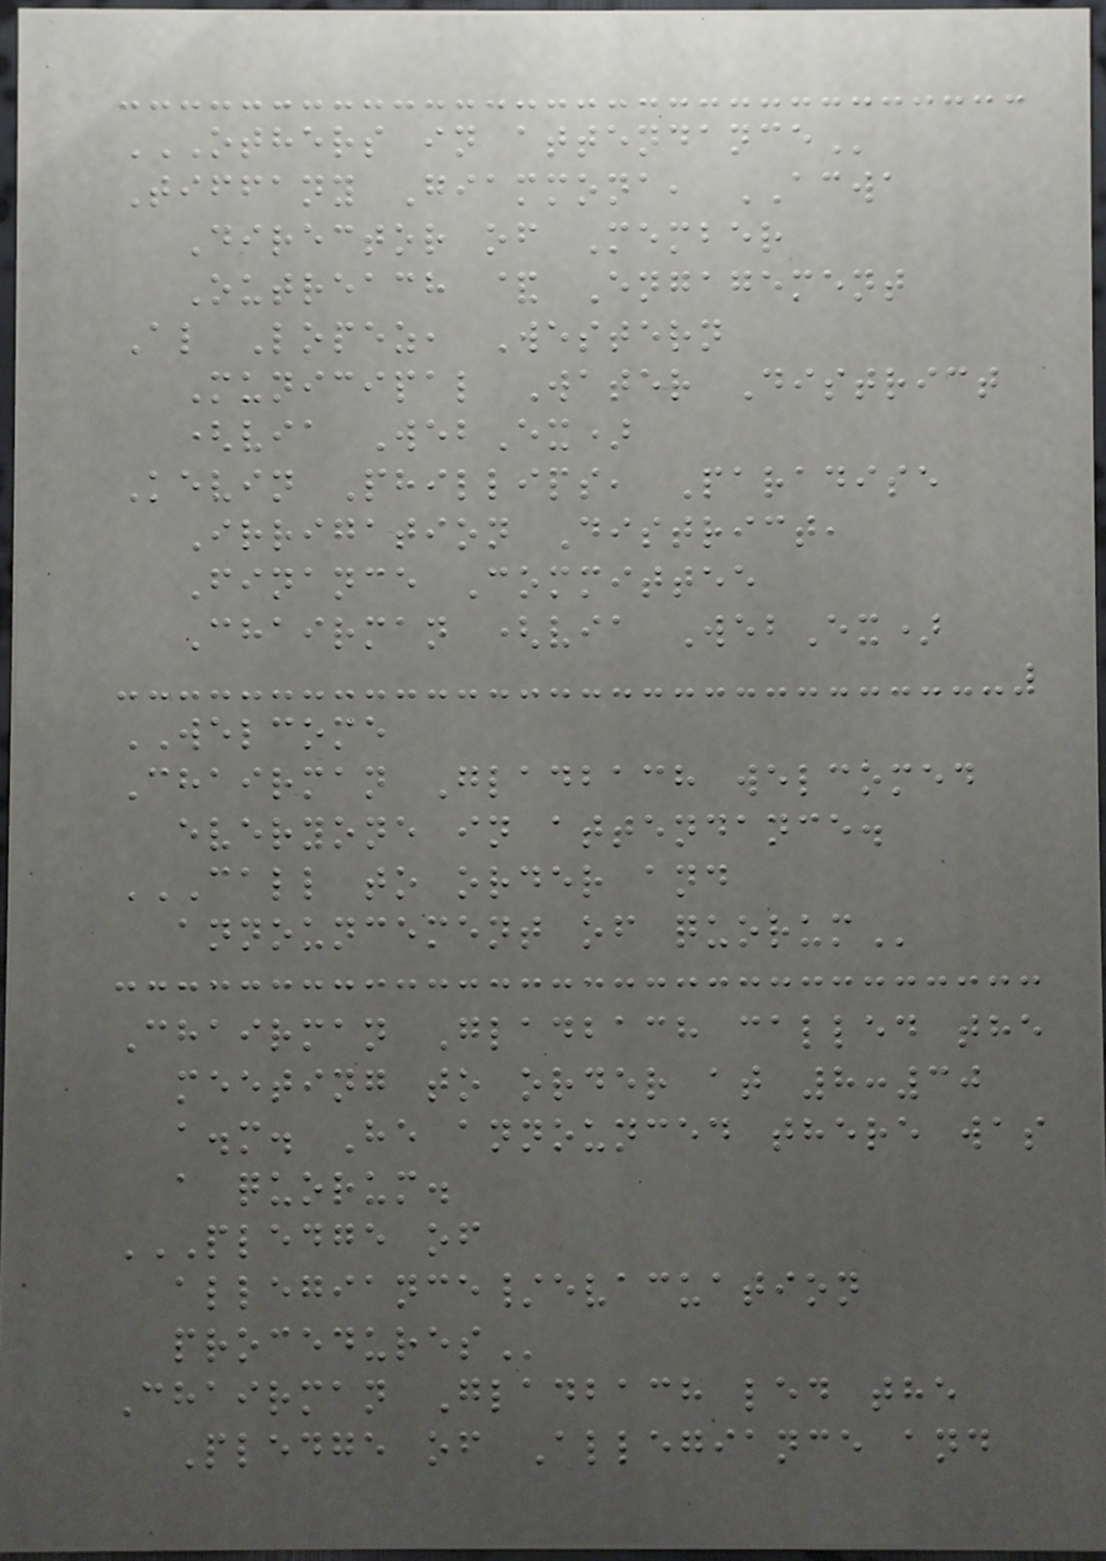OTHERS IN ATTENDANCE
Tiffany Giammona, ACWA
Director of Member
Outreach & Engagement
Al Lopez, Western
Municipal Water District
(via WebEx)
Kevin Phillips, Paradise
Irrigation District,
Finance Committee
Chairman (via WebEx)
WELCOME
Chairman Gladbach welcomed
everyone in attendance.
CALL TO ORDER AND
ANNOUNCEMENT OF QUORUM
Chairman Gladbach called the
meeting to order at 8:30
a.m. He announced there was
a quorum.
PLEDGE OF
ALLEGIANCE/EVACUATION
PROCEDURES
Chairman Gladbach led the
Pledge of Allegiance and
